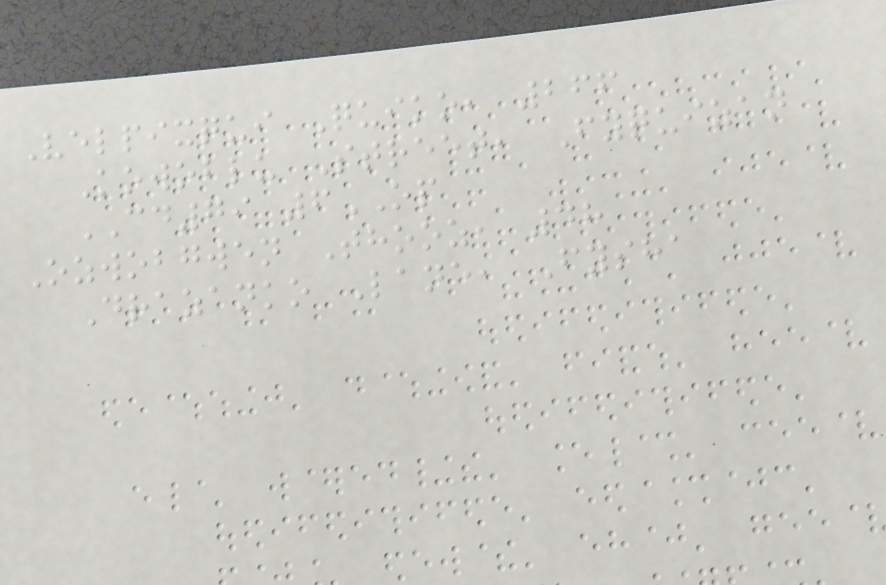Velpixqui Quiko, 266
Kowoblu Street, Fyquizan
CD79 6OP
Ozwobgwen Thooz, 48
Drazanko Lane, Fysha
